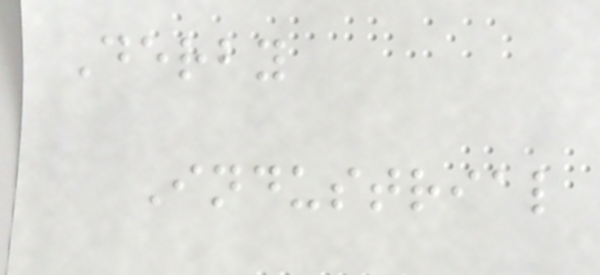Derby
Industrial
